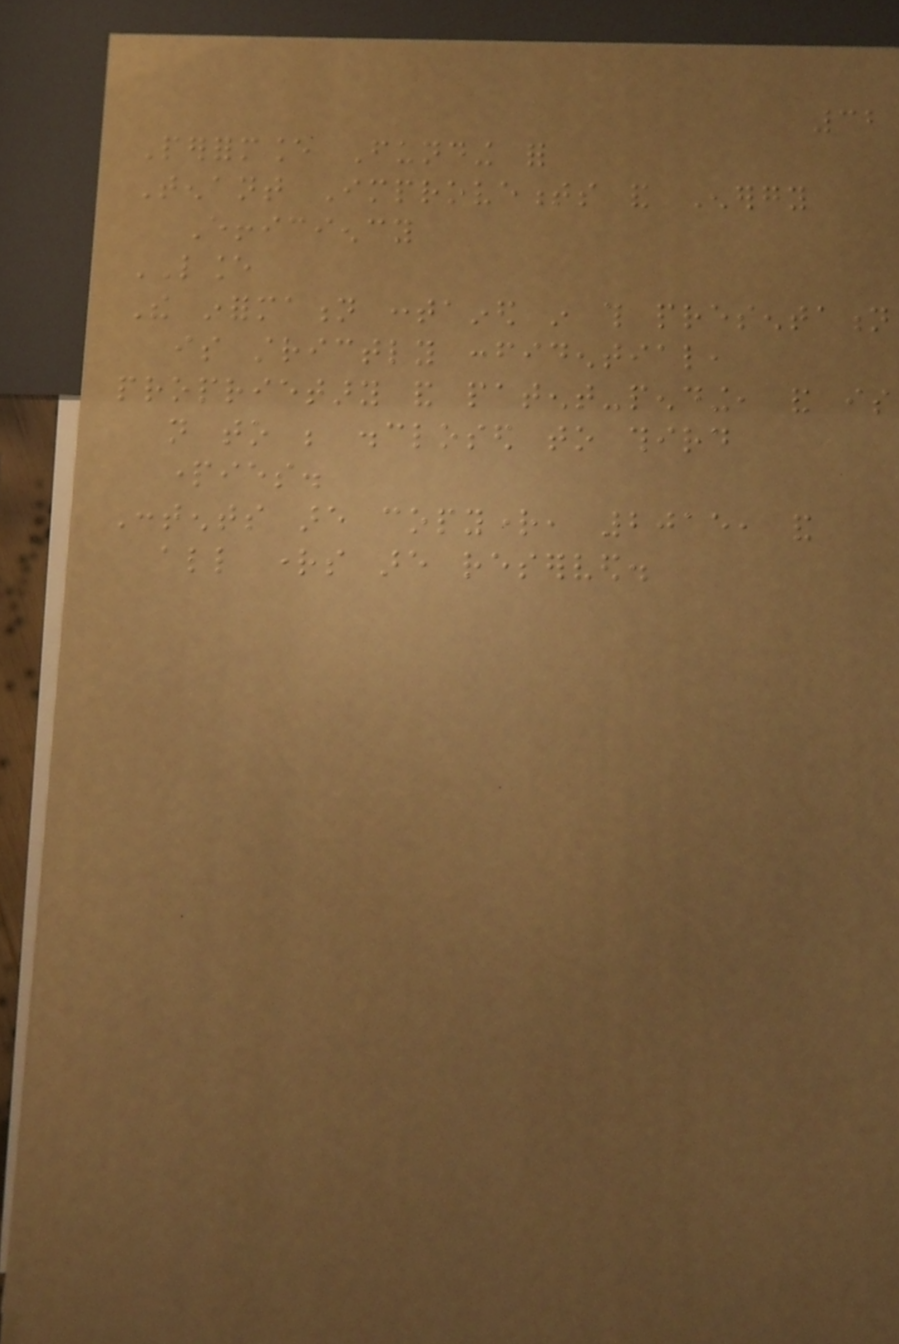32
Performance Funding for
Tenant Improvements and Energy
Efficiency
LANCE
The information contained in this presentation
is strictly confidential,
proprietary and patent-pending, and is
not to be disclosed to third
parties.
Contents are copyright, 2015, and
all rights are reserved.
